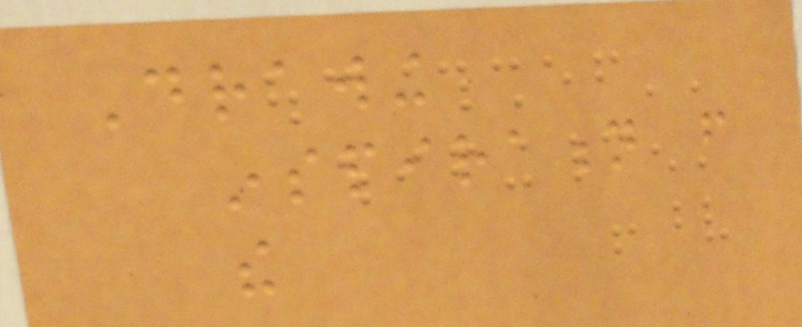Drawing
inspiration from
the
